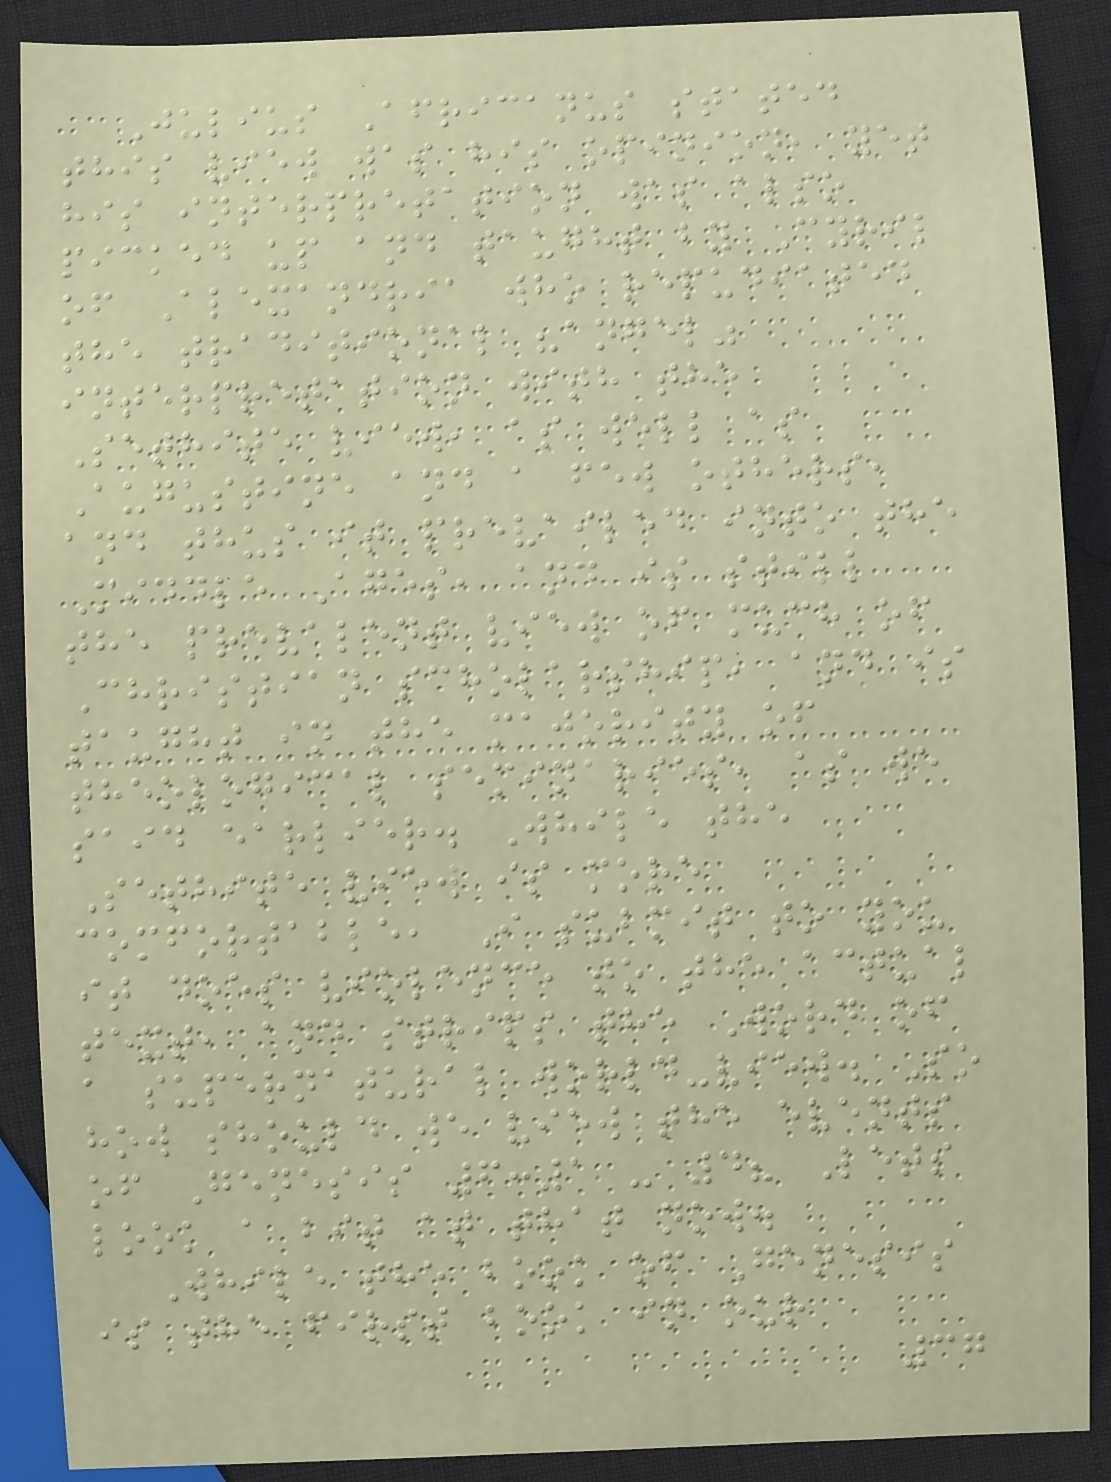Julius Africanus stated
this view was his opinion, yet
his interpretation was also
picked up and taught by Cyril
of Alexandria who repudiated
the traditional "angel"
interpretation with the
Sethite view, as well as
Augustine and a few others,
and thus it prevailed into the
Middle Ages, and is still
the prevalent view of much of
Christian scholarship, and is
taught in the majority of
theological seminaries, as we
said earlier. While the
Sethite view is more
comfortable, I submit to you
it does violence to the actual
text, and strips the Word of
a supernatural world-view. So
how should we view the events
of Genesis 6:1 - 4? Lets
look a bit at that now.
While the book of Genesis
is the first book in our
37
